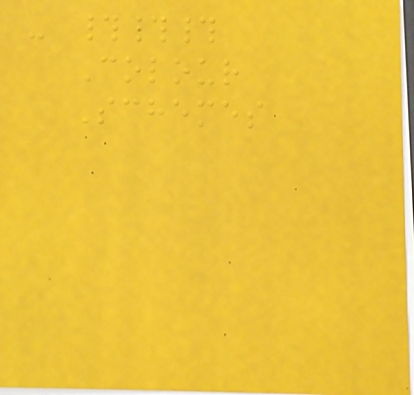- ###
Colour
Schemes
